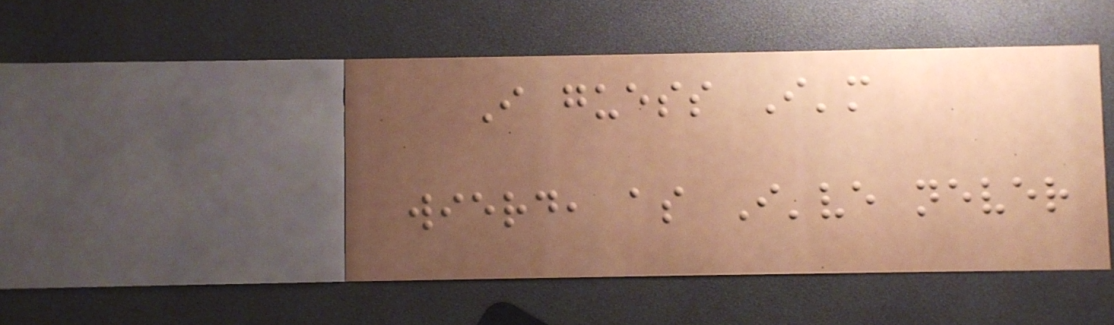I guess I'm
wierd, as I've never
